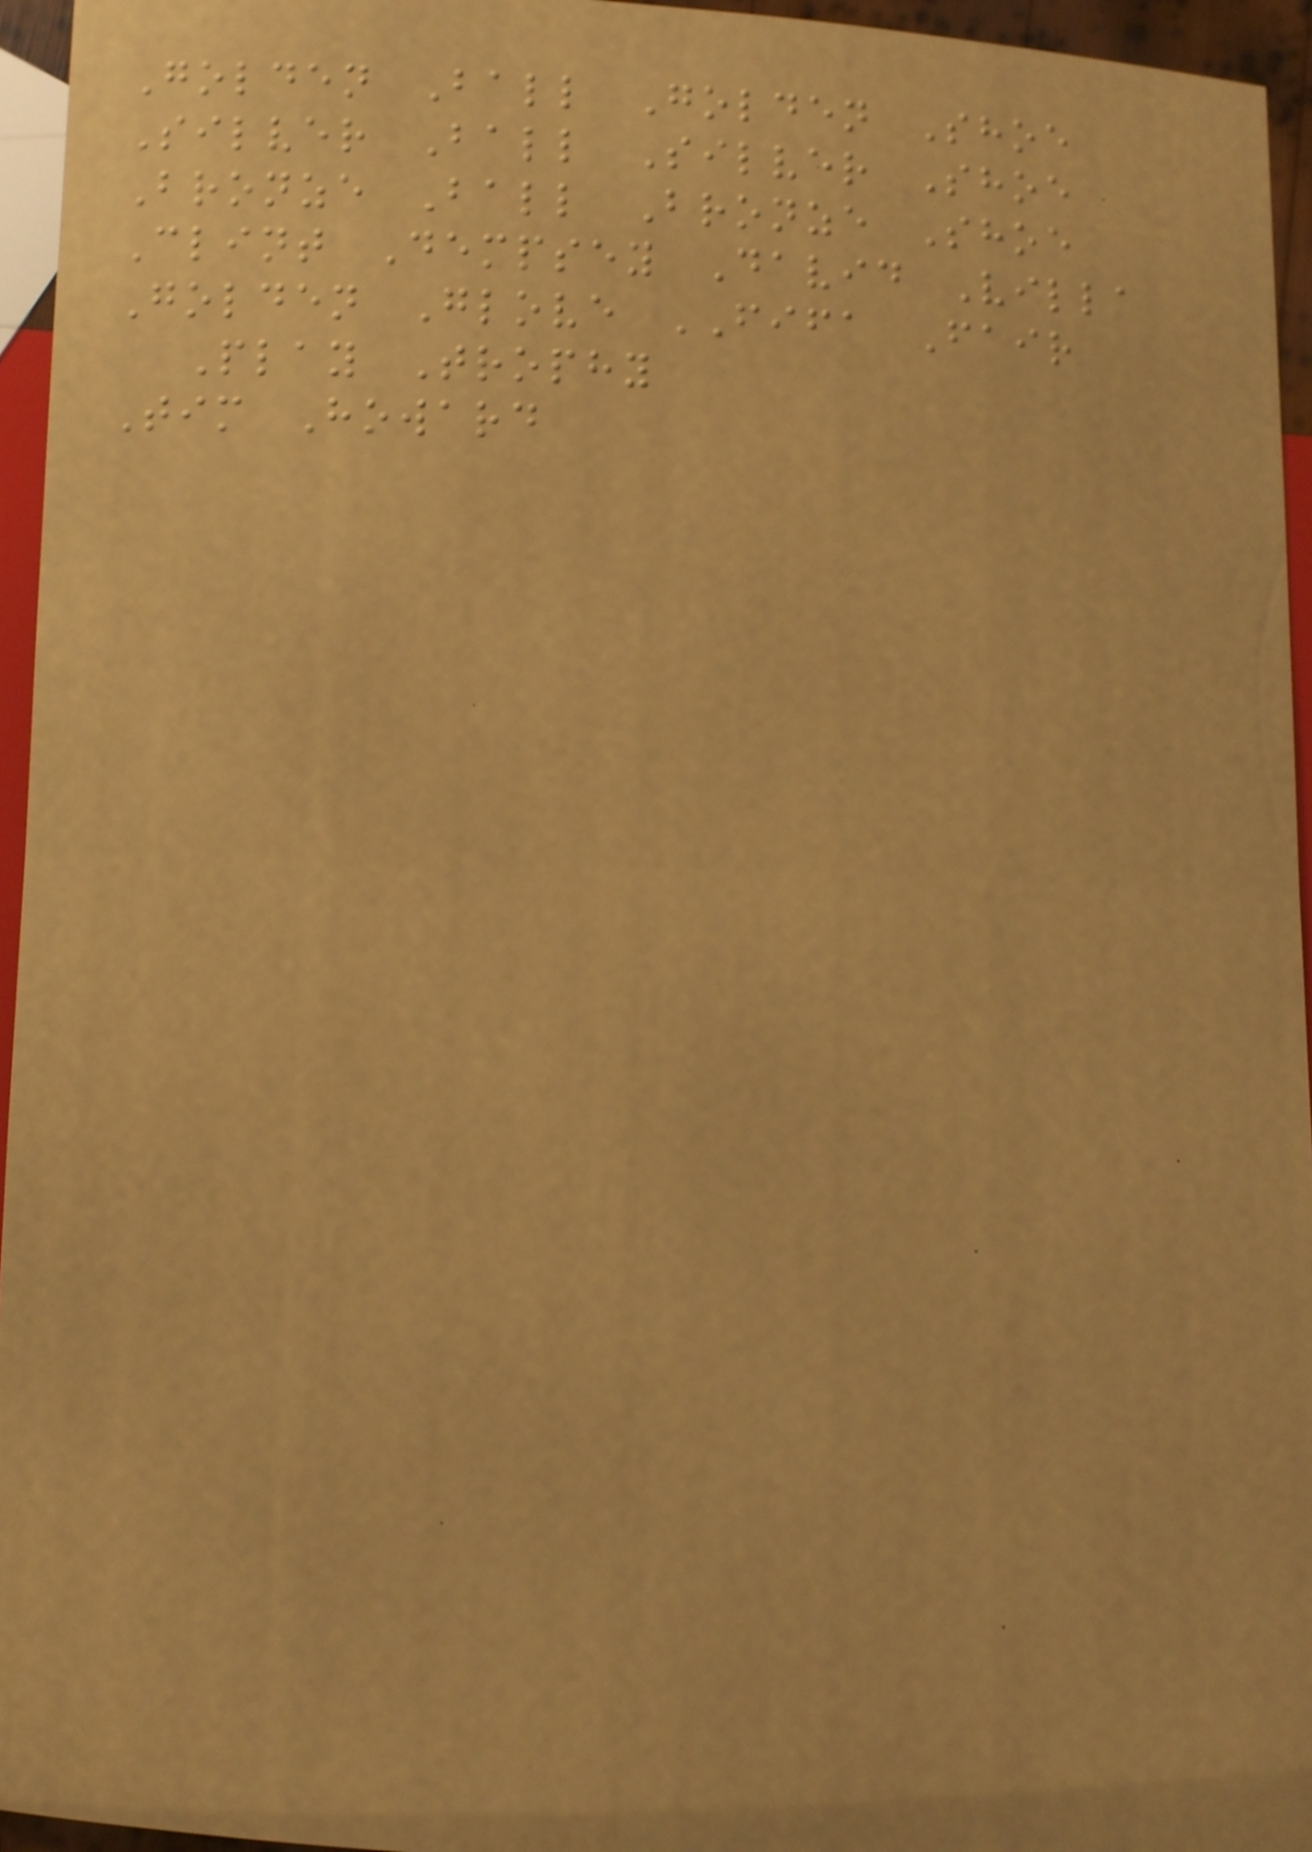Golden Ball Golden Shoe
Silver Ball Silver Shoe
Bronze Ball Bronze Shoe
Clint Dempsey David Villa
Golden Glove FIFA Fair
Play Trophy
Tim Howard
